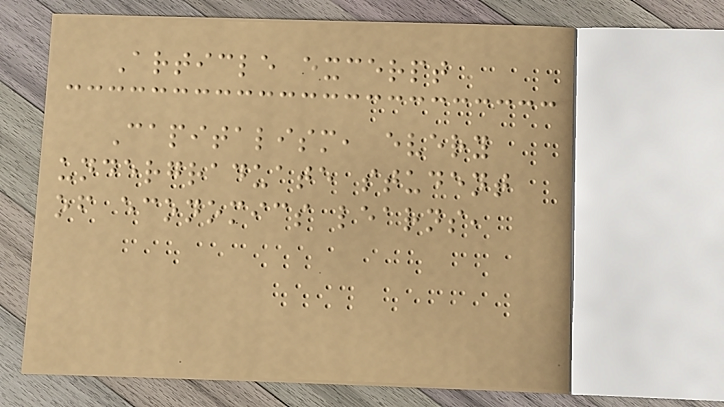Article excerpt
Capitalism, every
undergraduate student
of economics learns,
